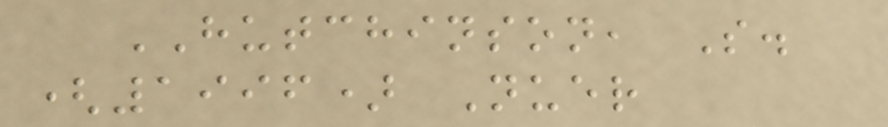HUTCHINSON, S.
(1996) Nuer
